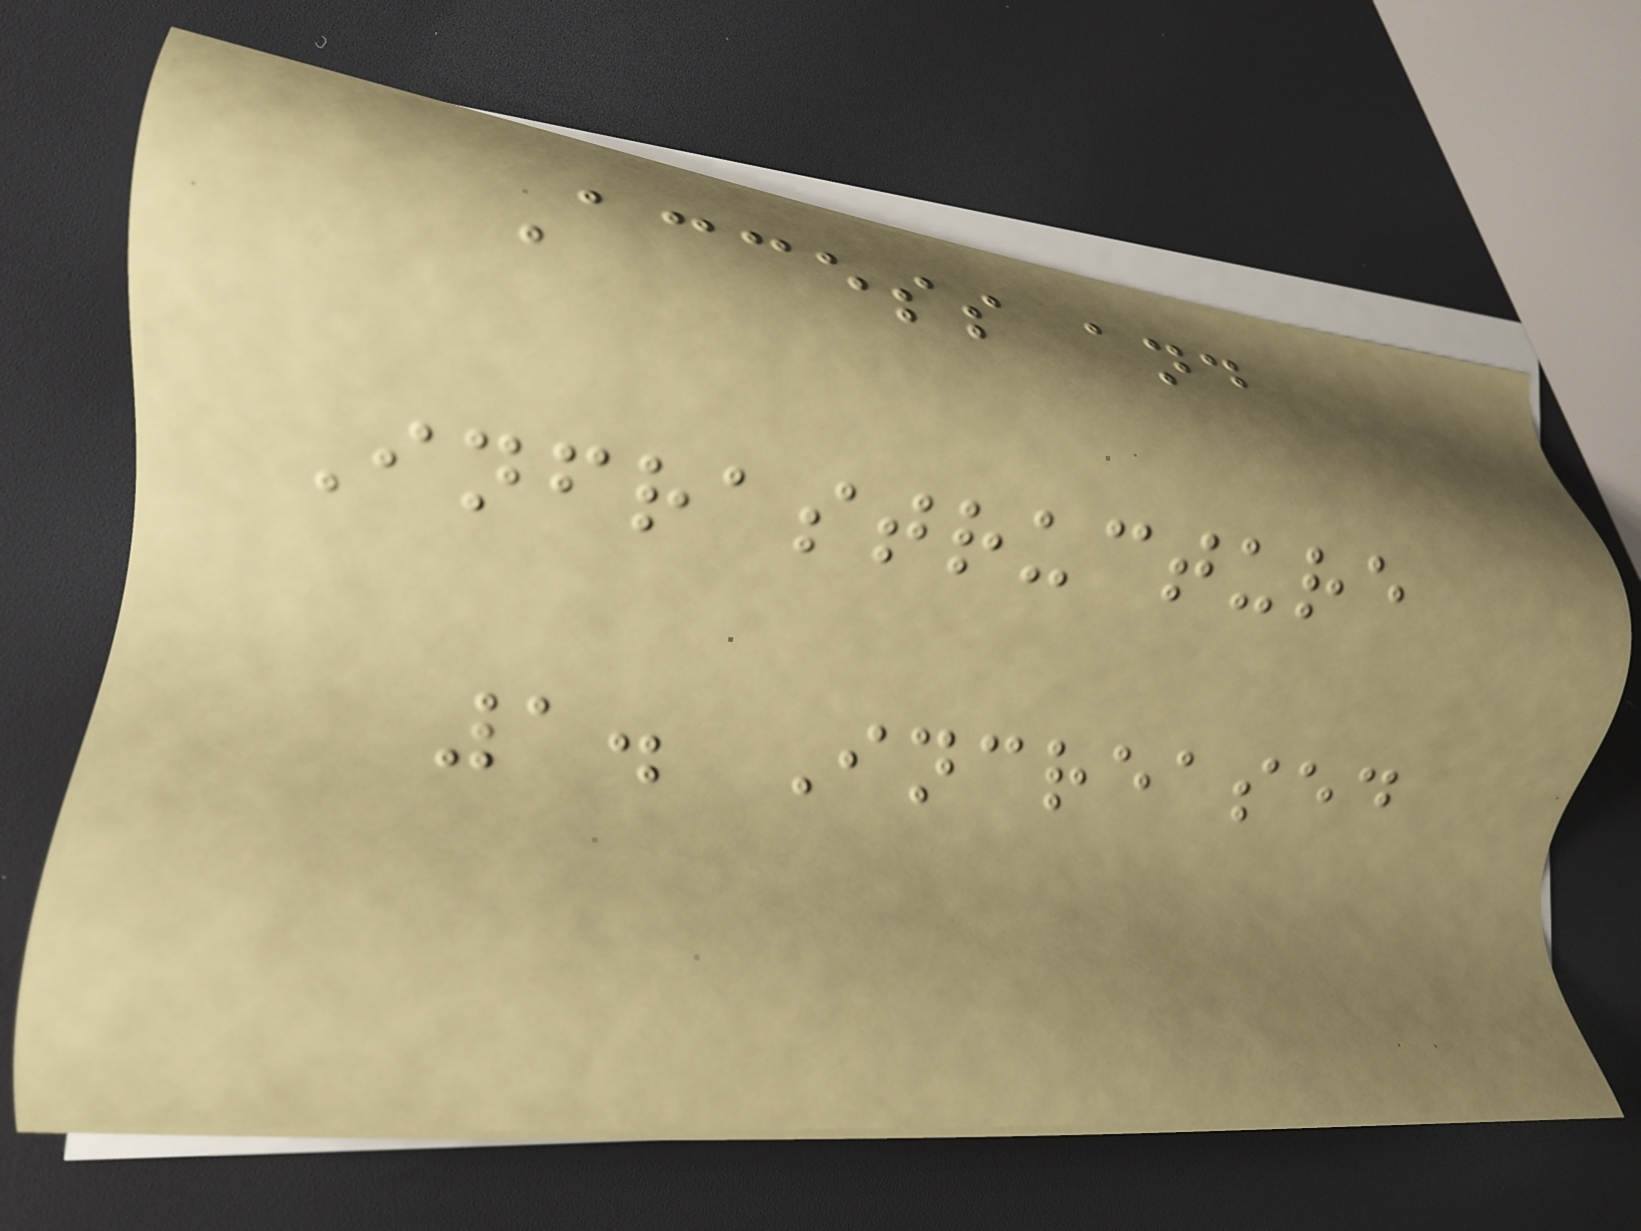Access and
Infrastructure
1. Increased
